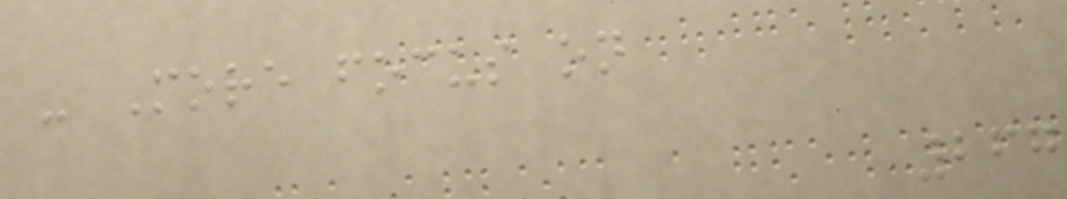- More focus on
267
